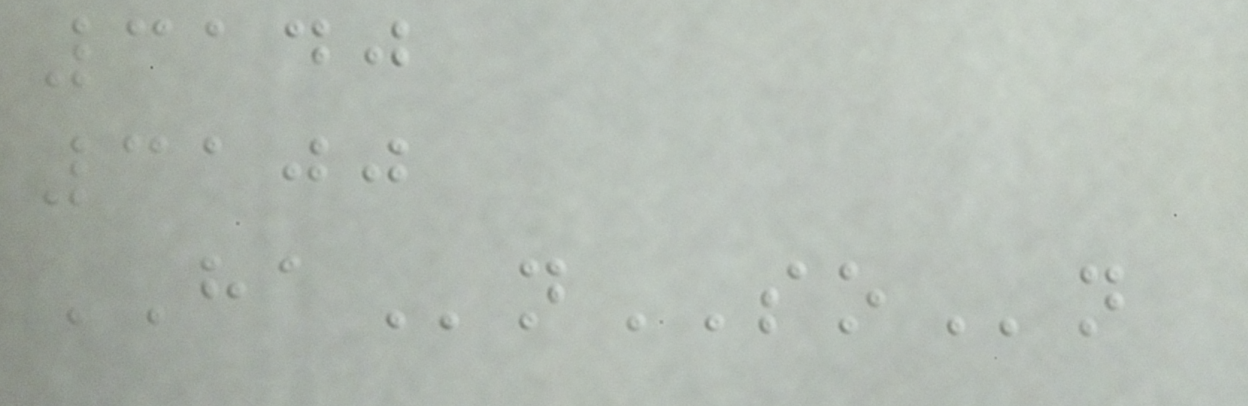3140
3100
HAnSOn
